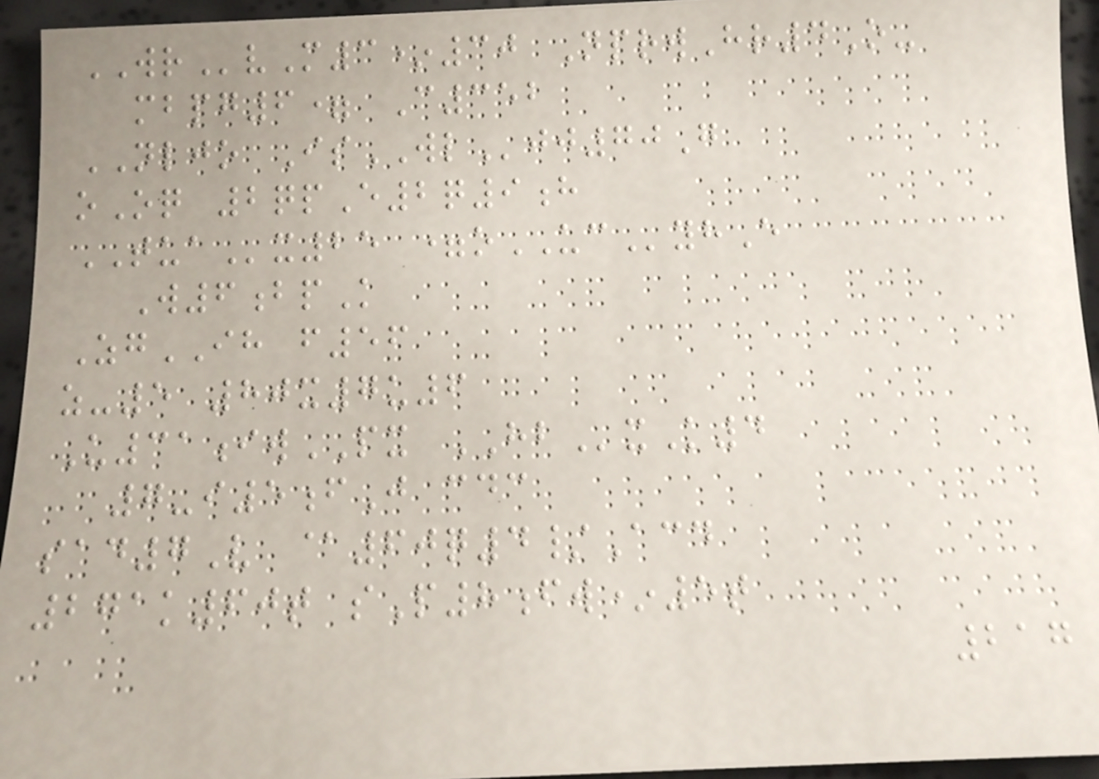WRvM3*30 NprwHr4O-
mbpg6= C352
NLJO IsWLjj70G
oOq 2qpE2q9h
TUAx25 =oUCyhE
W6bpK
ZgIH f56
z-5 80x7u6
U31iwPX HBxK4
7-i5fJ cdc
sad7V @60q4/Acd
271k60t sP8fw*5t
217
